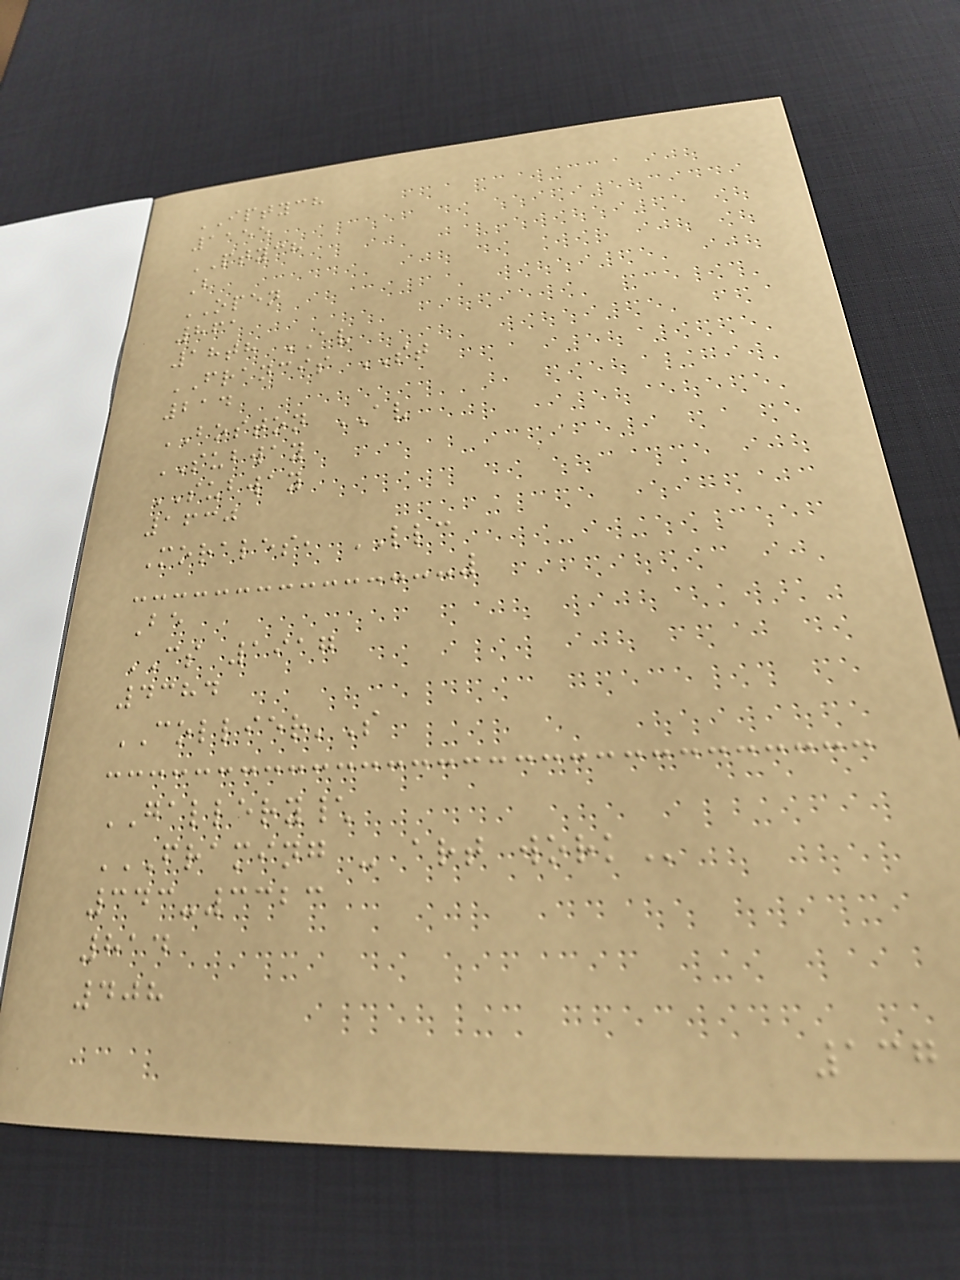IPTYCH
1155
PTYCH
B
OPEN
861
18th AV
FRANCIS ST
214
BOSTON AV
SUBWAY
SUBWAY
1630
Morales, LLC
Be
CS 1917
4384
COLLIER'S
GALLERY\
FRAMING - ART WORK
343-3323
814
408
137
